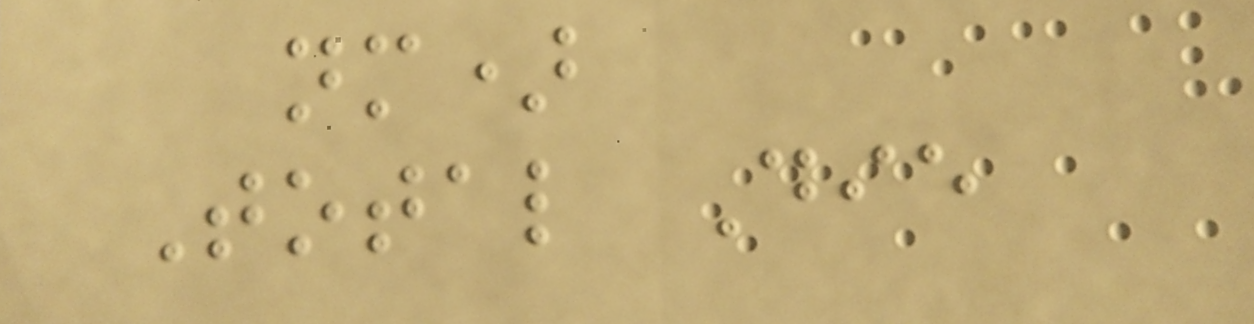nm)
Total Die
